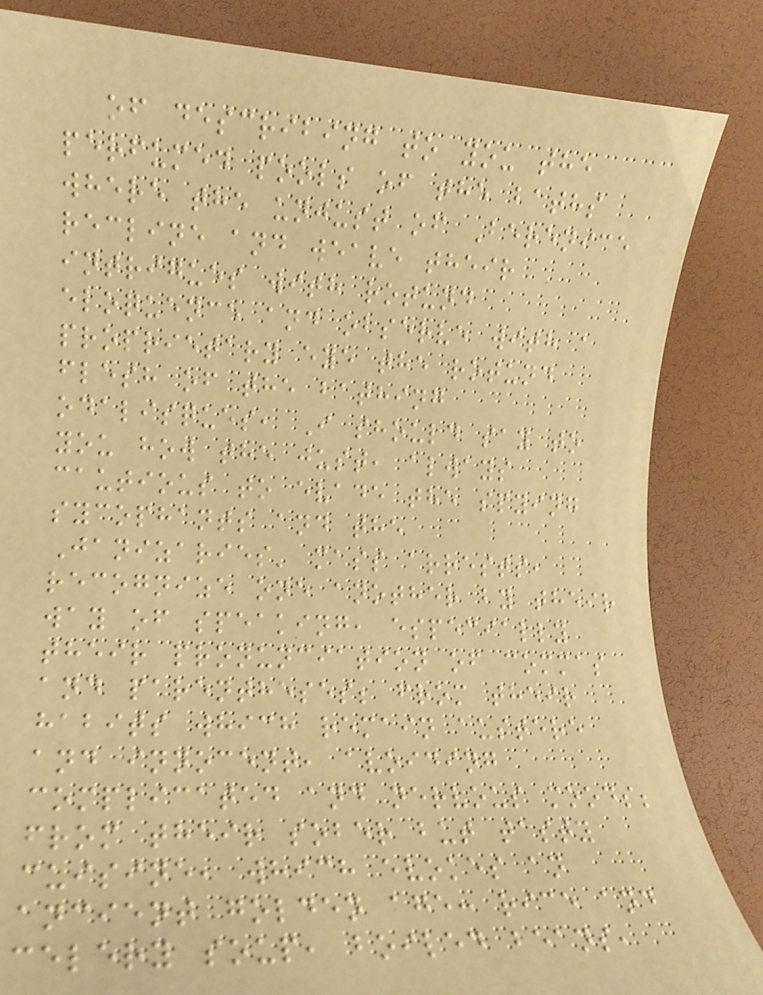of describing to you the
perfumed pools of the baths
where the unjust of Berenice
recline and weave their
intrigues with rotund
eloquence and observe with a
proprietary eye the rotund
flesh of the bathing
odalisques, I should say to
you how the just, always
cautious to evade the spying
sycophants and the
Janizaries' mass arrests,
recognize one another by their
way of speaking, especially
their pronunciation of commas
and parentheses; from their
habits which remain austere
and innocent, avoiding
complicated and nervous moods;
from their sober but tasty
cuisine, which evokes an
ancient golden age: rice and
celery soup, boiled beans,
